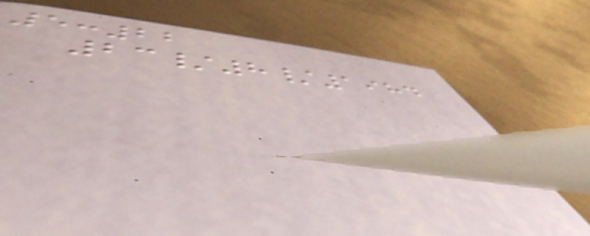5:22
23/8/1984
